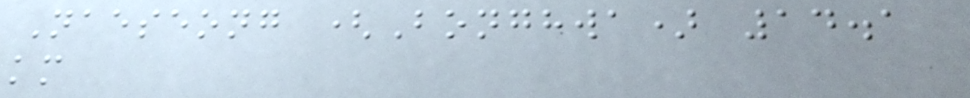Naeseong (Bonghwa) 14.1
km
